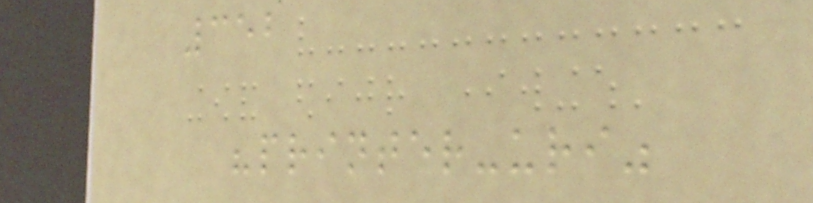352
"printer-uri"
